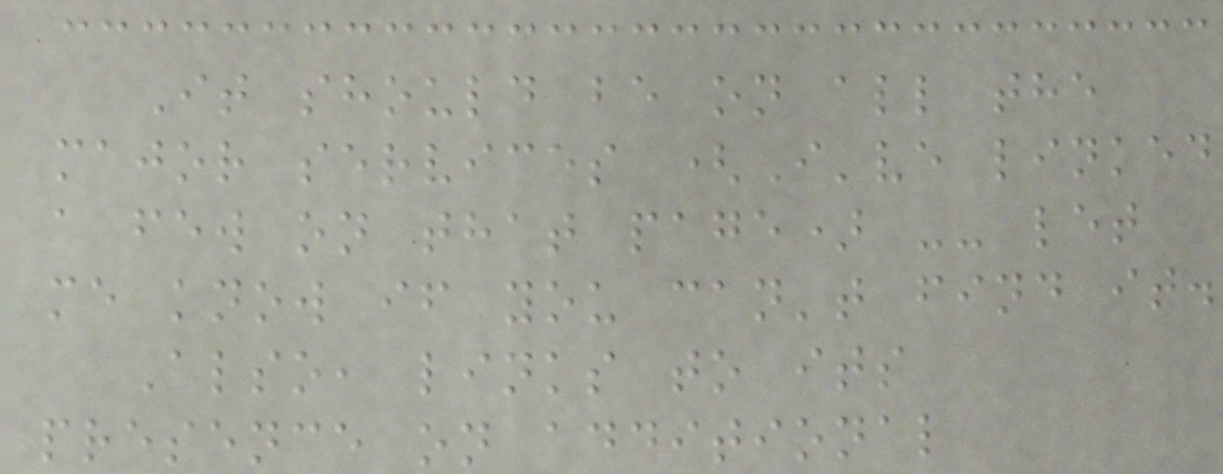It should be on all the
major services (I've linked
a few on that page) -- let
me know if you can't find it.
Also, links to its
presence on additional
